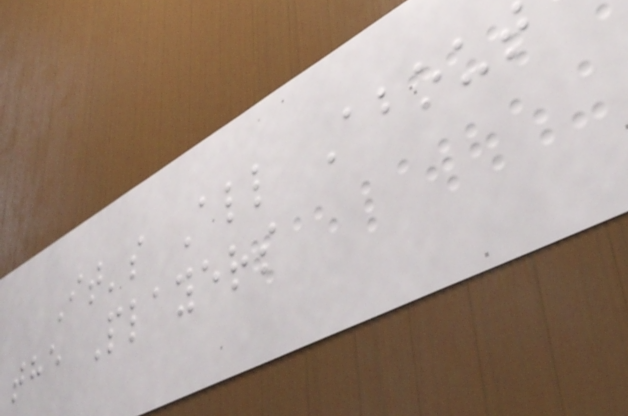It's All About
the Players
